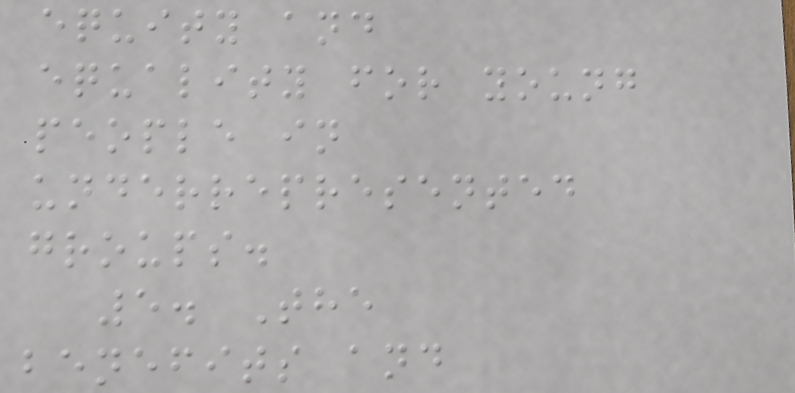equity and
equality for young
people in
underrepresented
groups.
5. The
benefits and
